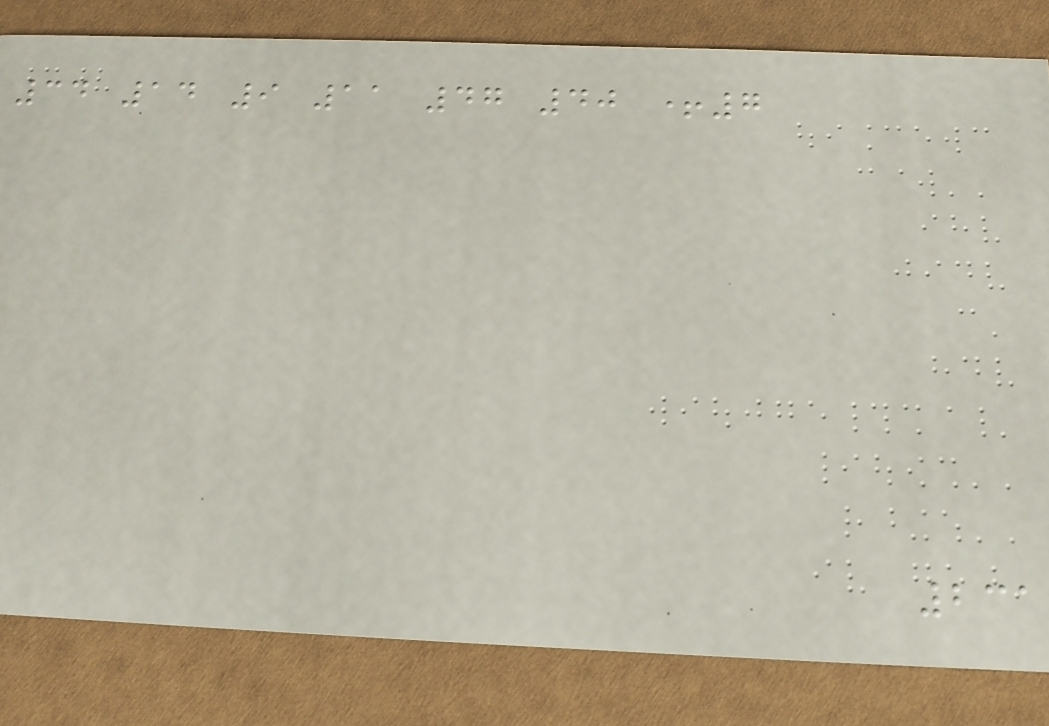34 14 9 11 47 40 +7
231
